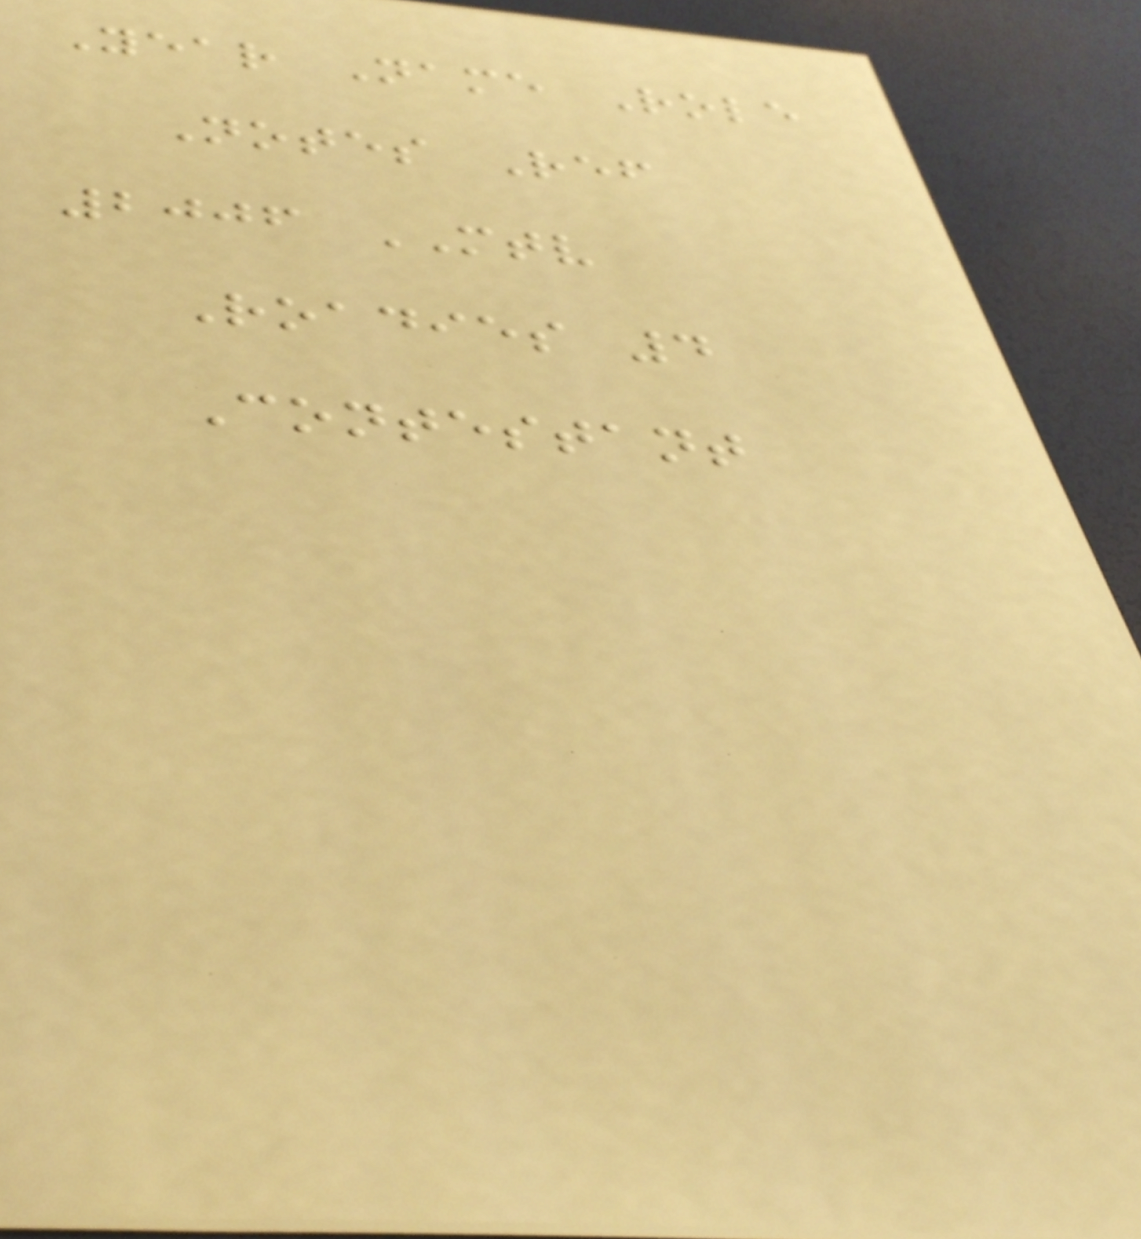Year Name Role
Notes Ref
2006 MTV
Roadies 4
Contestant
